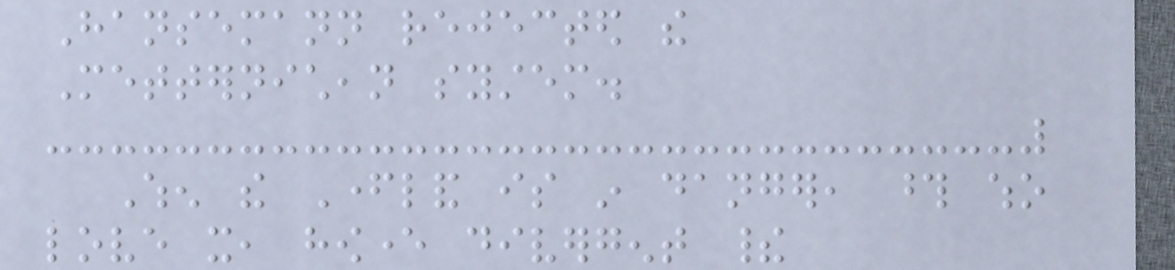Hansemann rejected the
Metternichean system.
When the Fatherland is in danger, those who
love it, however divergent their
